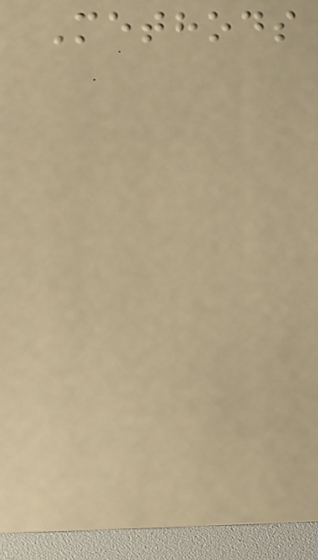Methods
